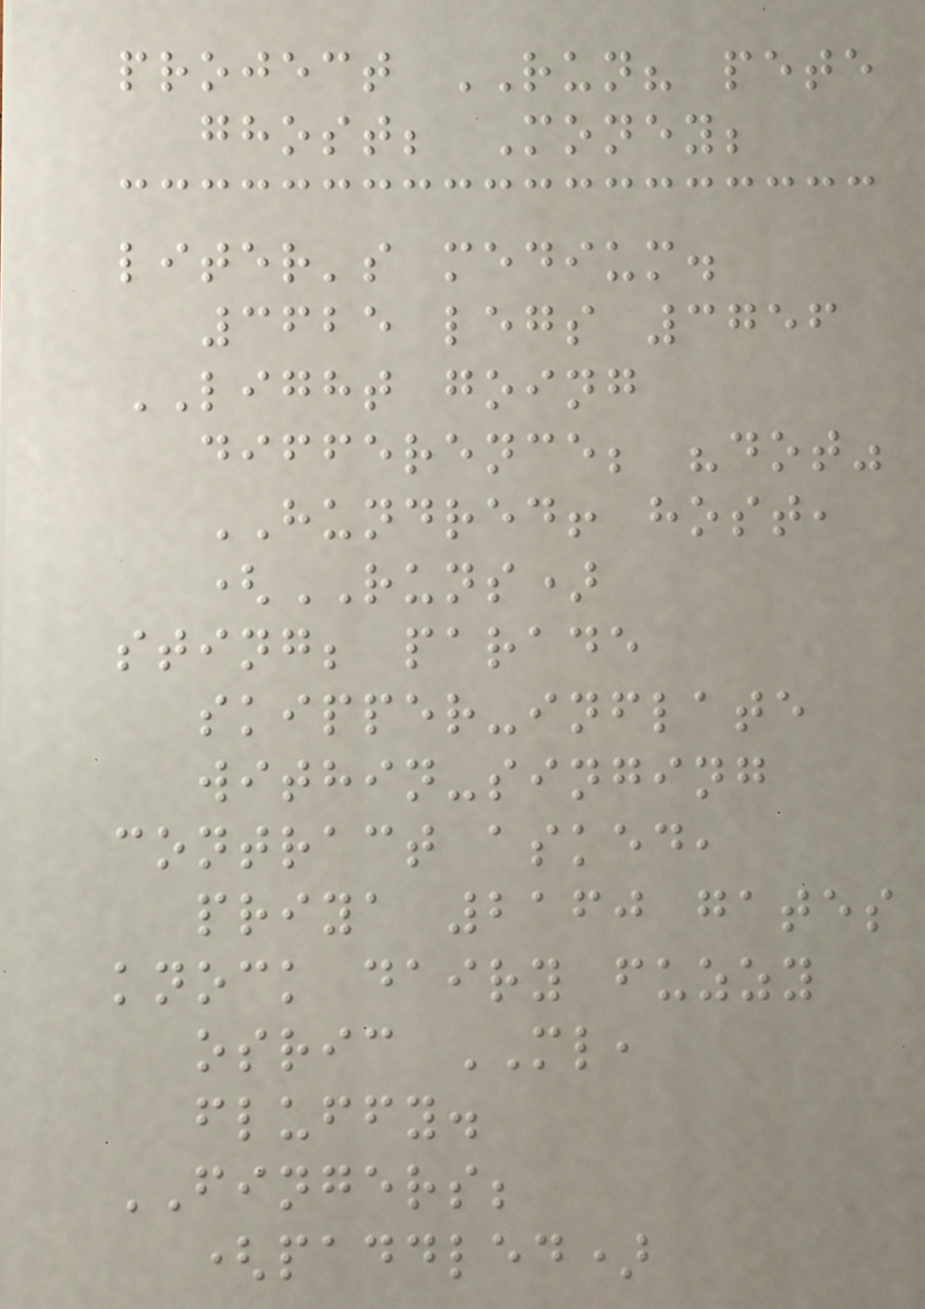project RUN? pete
ghost; Money;
liter's medium.
3625 legs 3756
LIGHT going
difference; "dot"
HUNDRED! host,
(RUNS)
sting; parade
skipper-inflate
within-singing
contract asked,
priya 2160 gates
knock dairy fuzzy
osric ML,
fluffy.
FINGERS;
(paddled)
